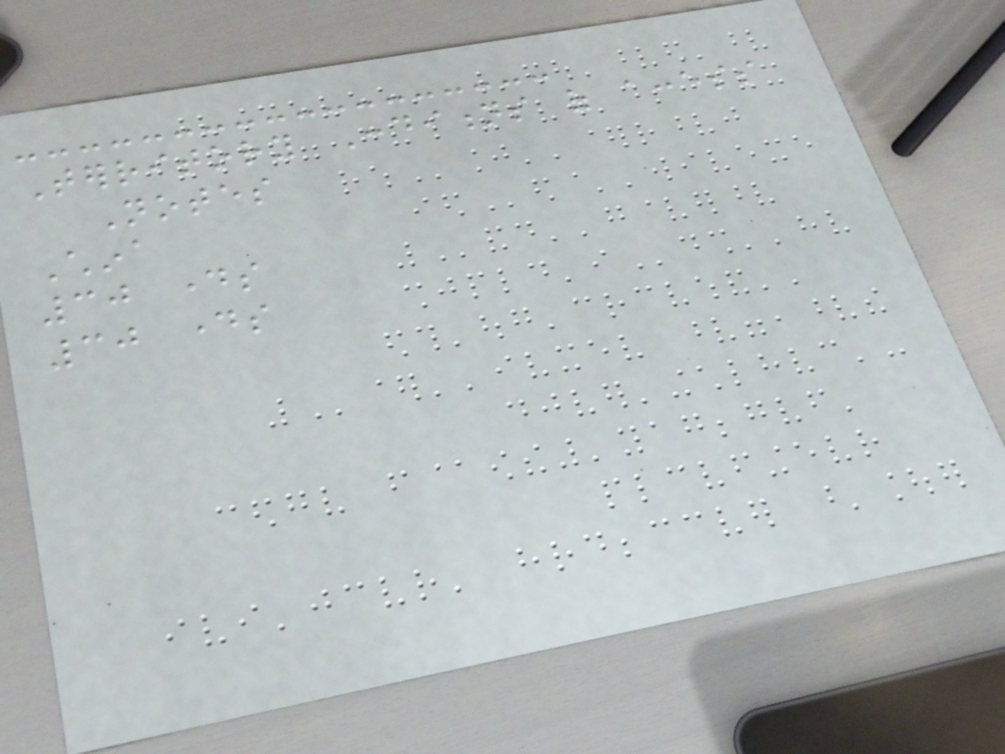Territory Conditions of access
Notes
China
30 days
30 days
